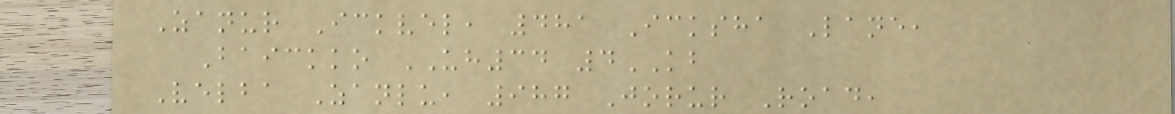Zanur Ickvel, 481 Icksha Lane,
Baickko UH34 4KB
Velba Zanlu, 987 Jorur Road,
